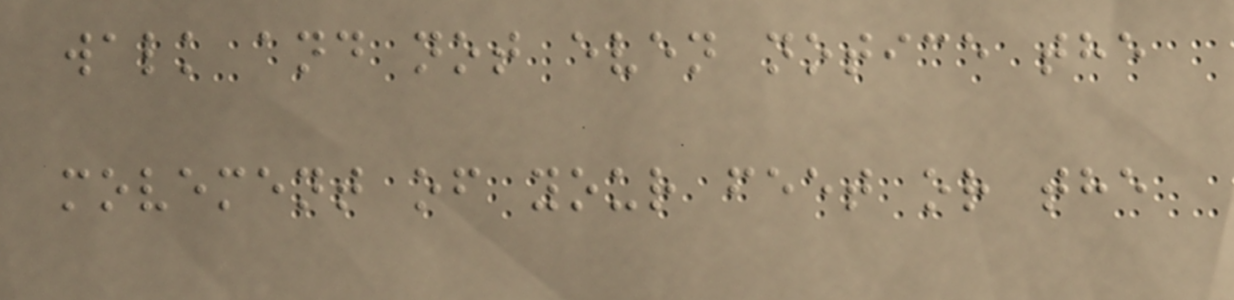walk and not even notice the
movement of your feet or the
